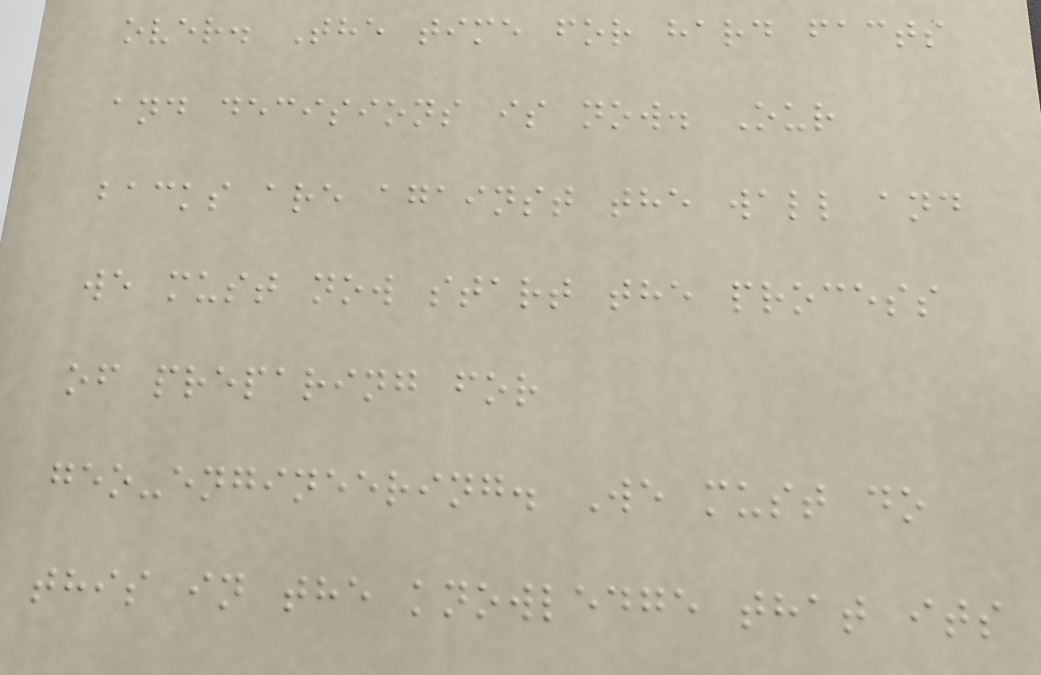over. The time for hard facts
and decisions is now. Our
backs are against the wall and
we must now start the process
of preparing for
geo-engineering. We must do
this in the knowledge that its
